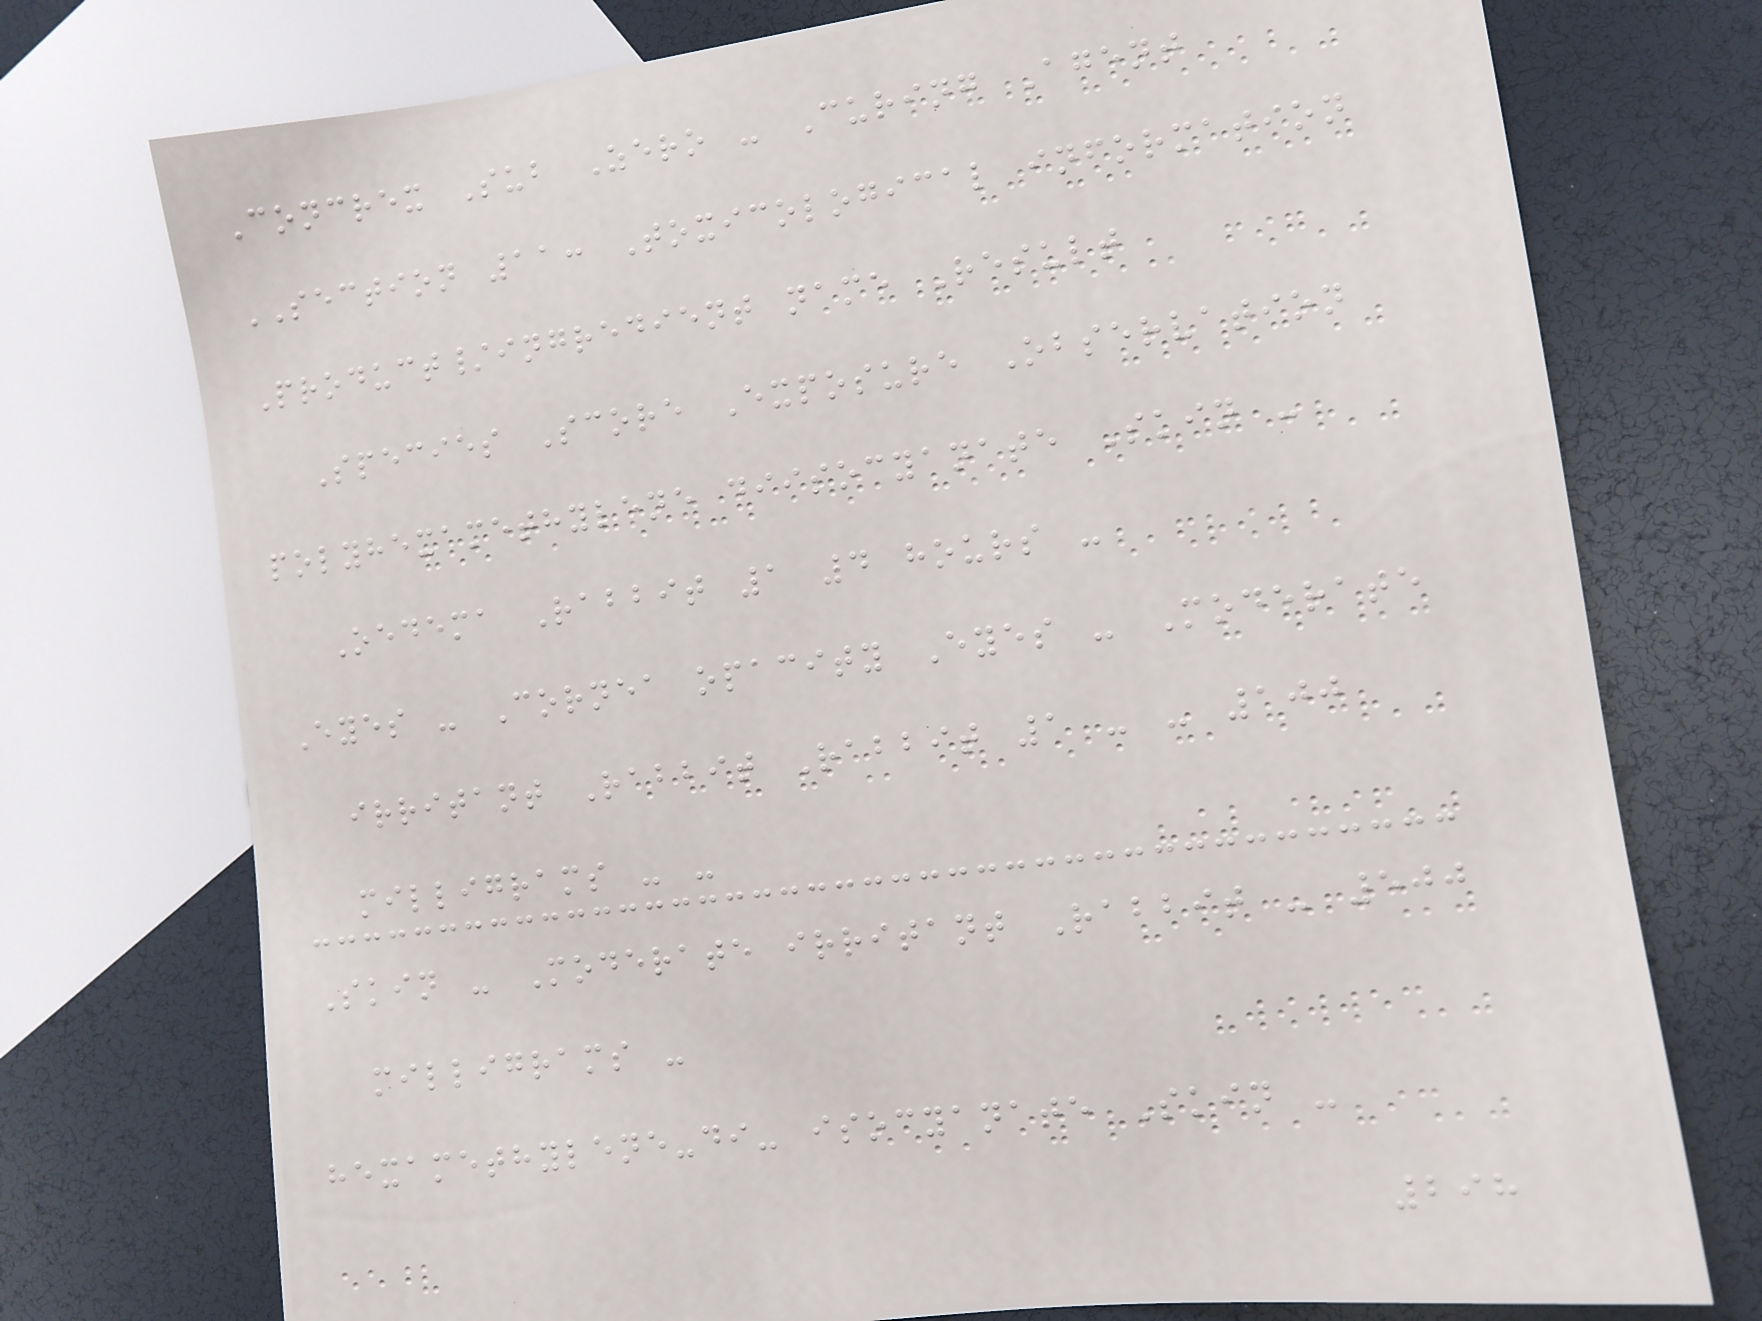Concrex Sub Zero - Curing Agent
SECTION 11: Toxicological information
Product/ingredient name Result
Species Score Exposure Observation
polyhexamethylene diisocyanate Skin -
Oedema Rabbit 1 4 hours -
Eyes - Cornea opacity Eyes - Moderate
irritant Rabbit Rabbit 1 - - 100
milligrams - -
Skin - Moderate irritant Rabbit - 500
milligrams -
hexamethylene-di- isocyanate Skin -
298
